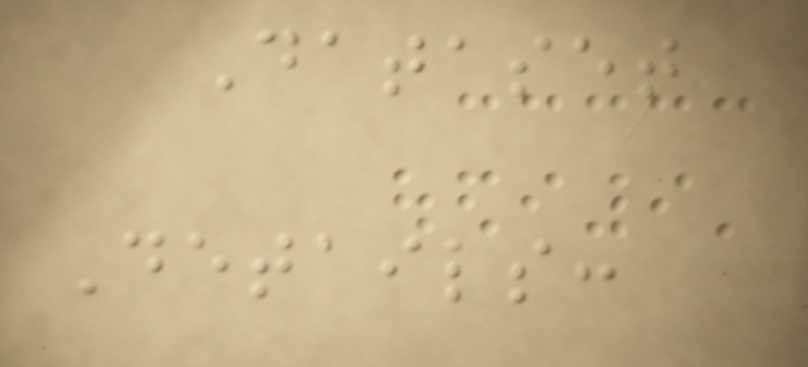Dataset
Details:
